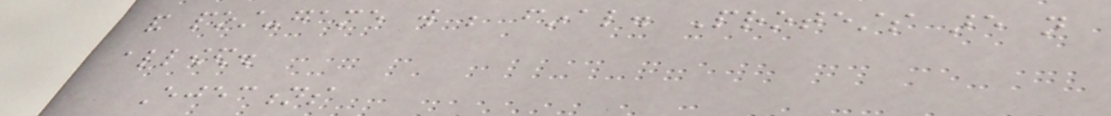and post-game will be final. Protests are not
allowed.
Ejections
